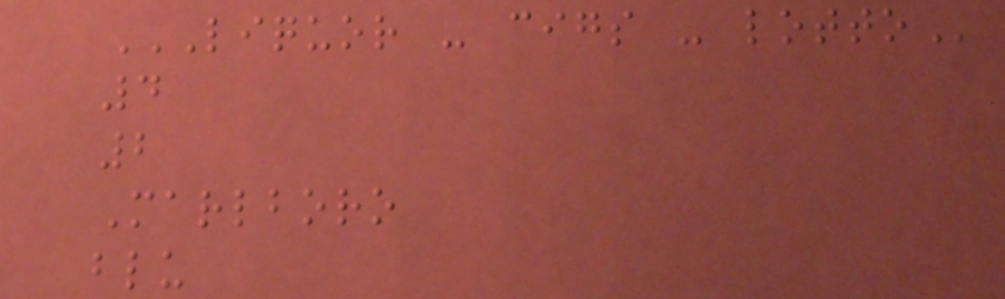LIQUOR - CIGS - LOTTO
4
2
Marlboro
blu
